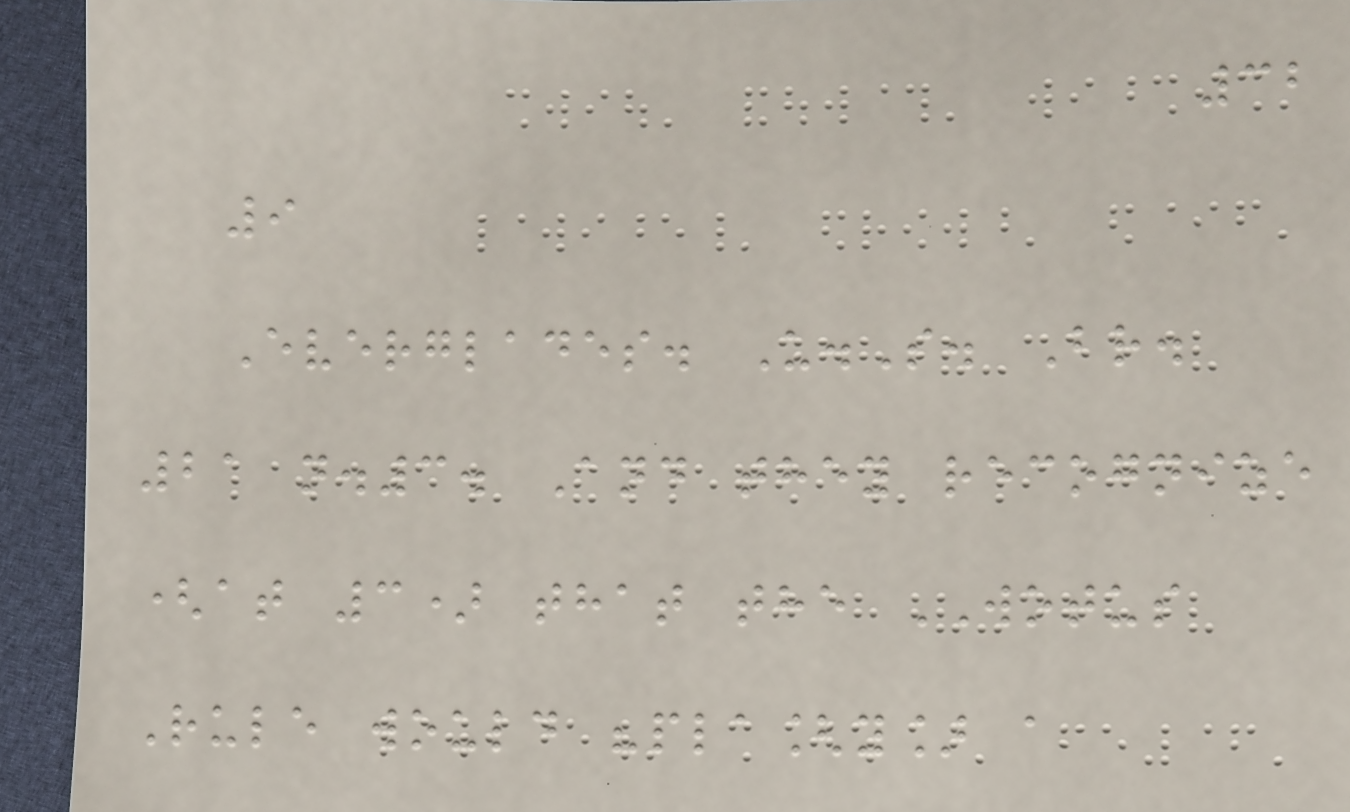32
9
Everglades. U.S. Br.
21 n.3. And they recognize
(at 3) that the WOTUS
Rule would "pla[y] a
